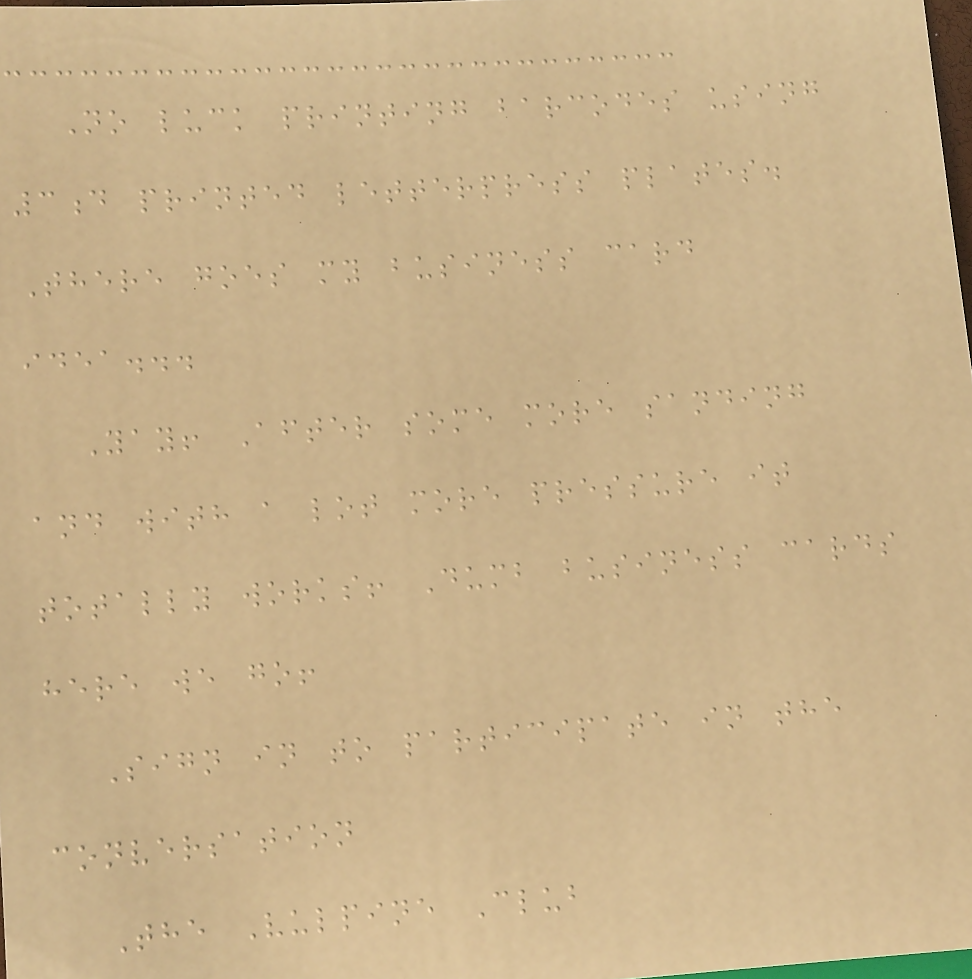No luck printing barcodes using
3d printed letterpress plates.
There goes my business card
idea...
Yay! After some more sanding
and with a lot more pressure it
totally works! Dumb business cards
here we go!
Sign in to participate in the
conversation
The Vulpine Club
